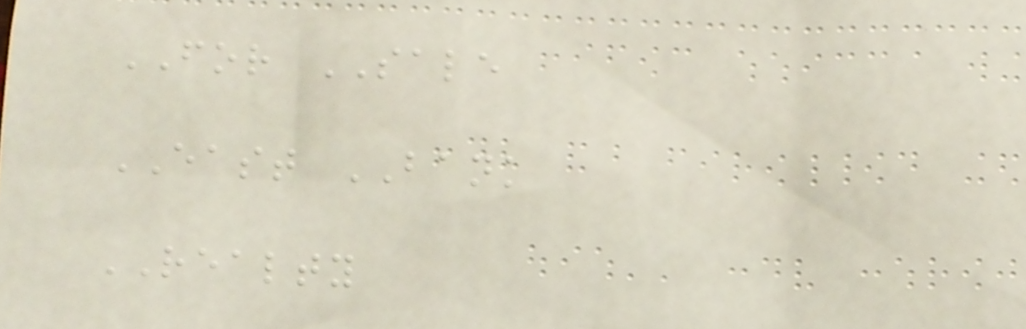FOR SALE
EAST BANK
REALTY
